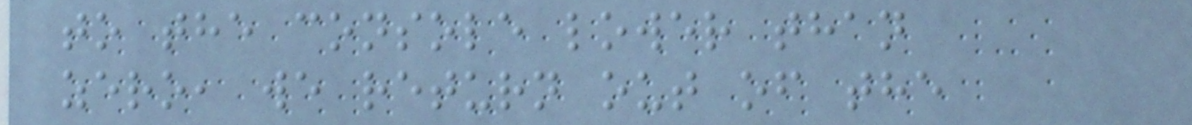to the console lower than
zero, we return out of the
